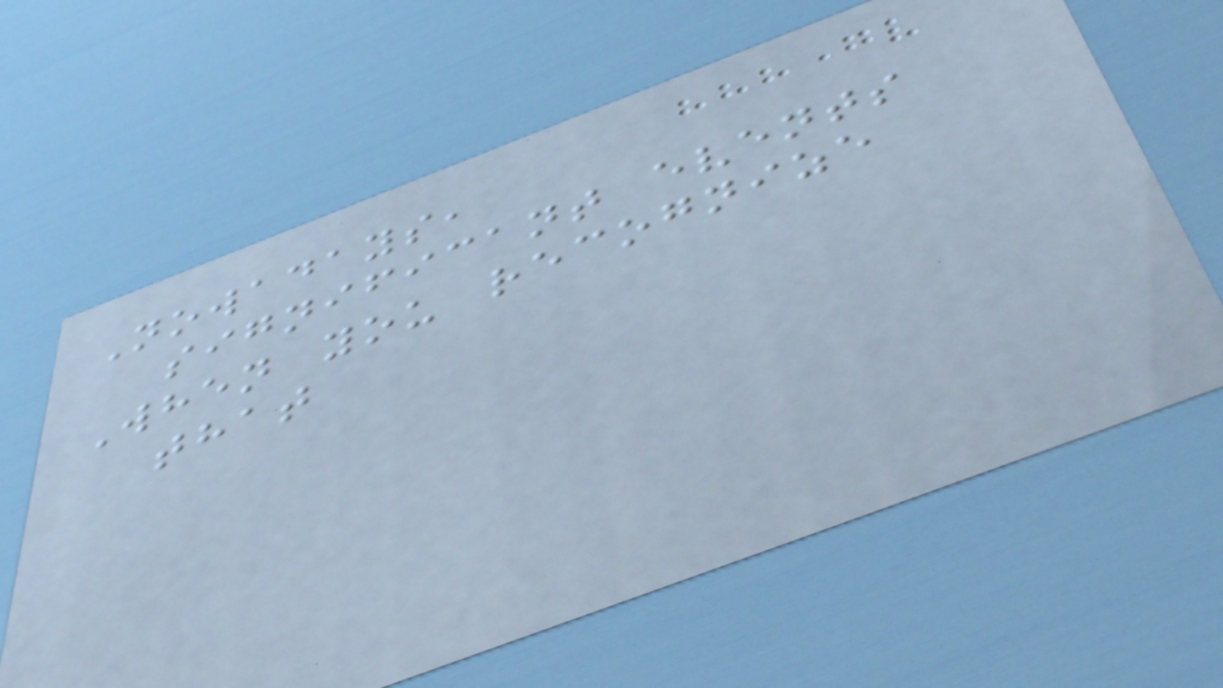Nowadays,
significant events
When you recognize
that
